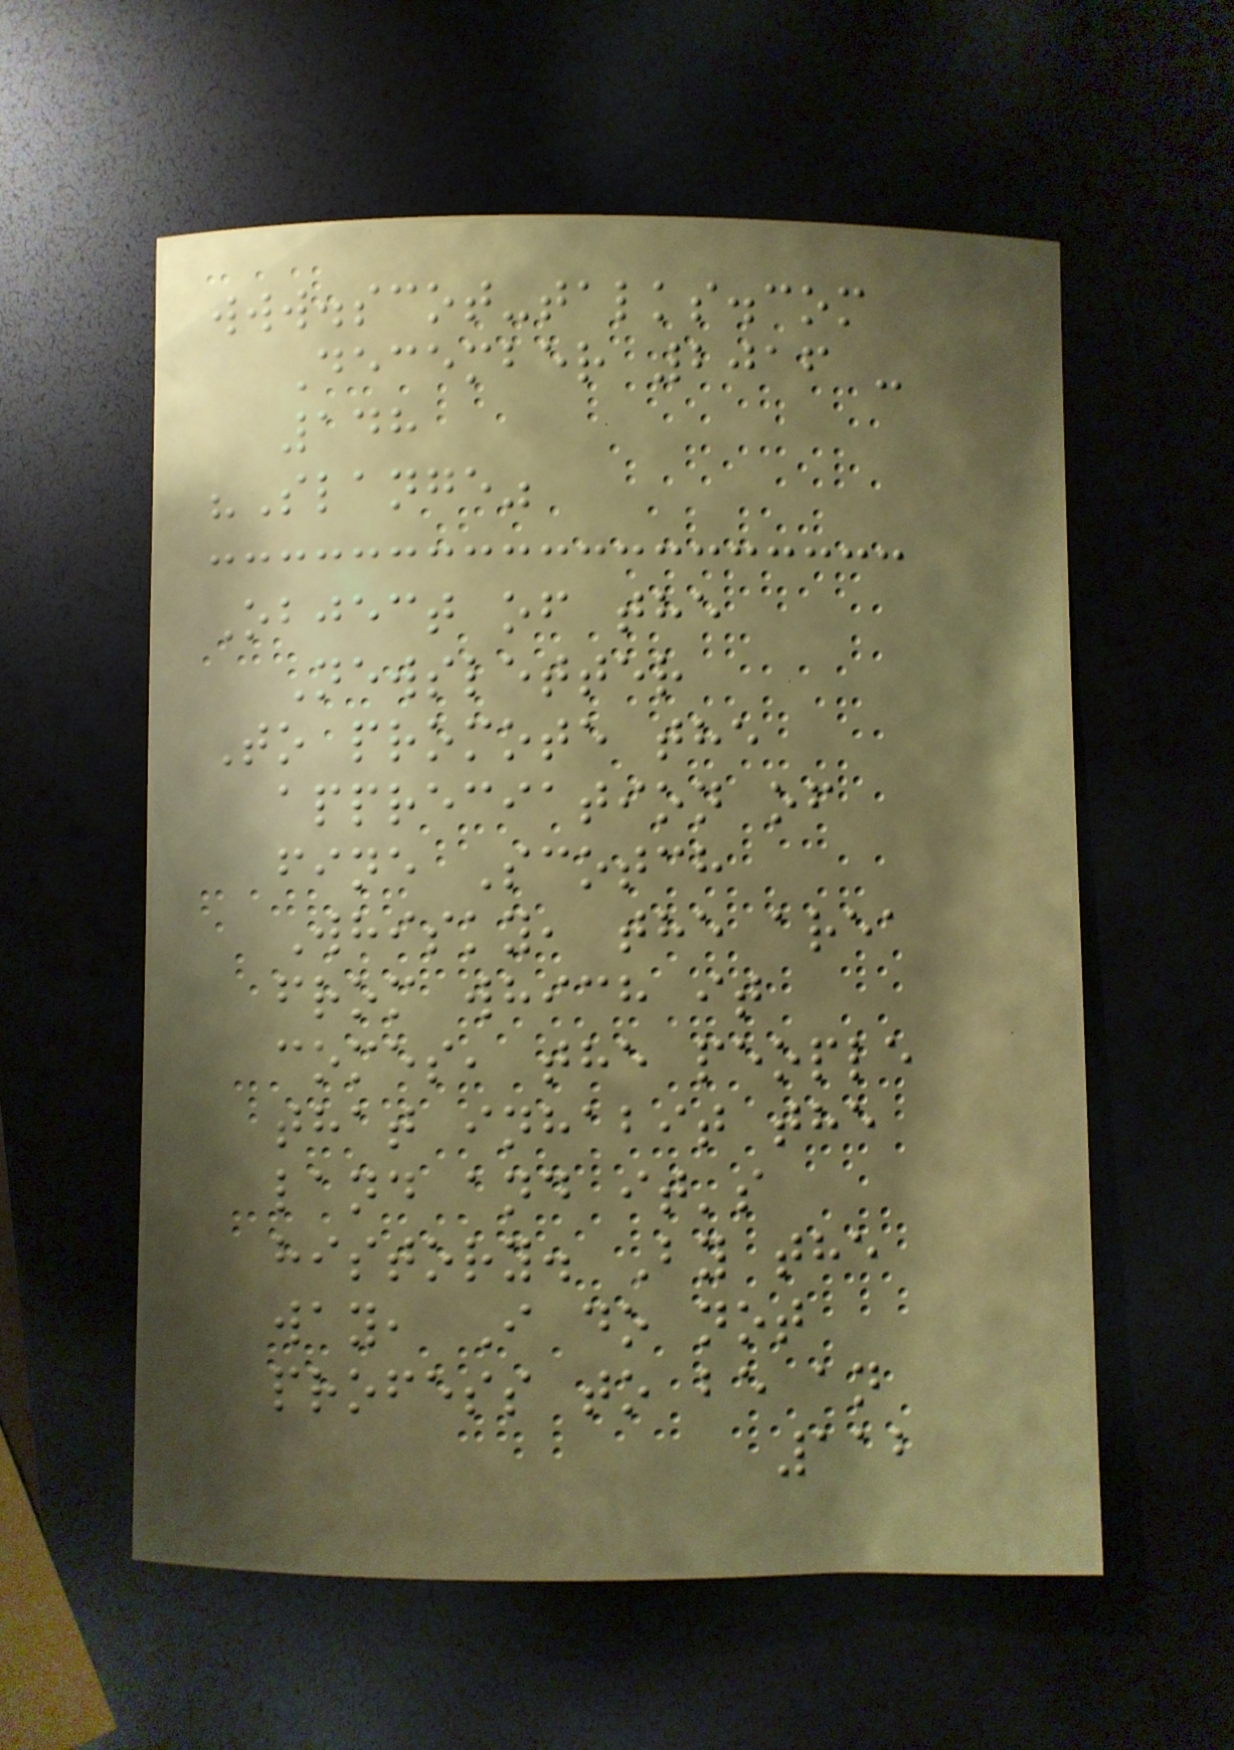www.scot-talks.com
December 2016 -
148
"Slange"
Object of the
Newsletter
To promote the
appreciation of
fine Scotch
Whisky, the area
from which it
comes, the people
that inhabit the
land and it's
history. By the
way, I do not
profess to be an
112
